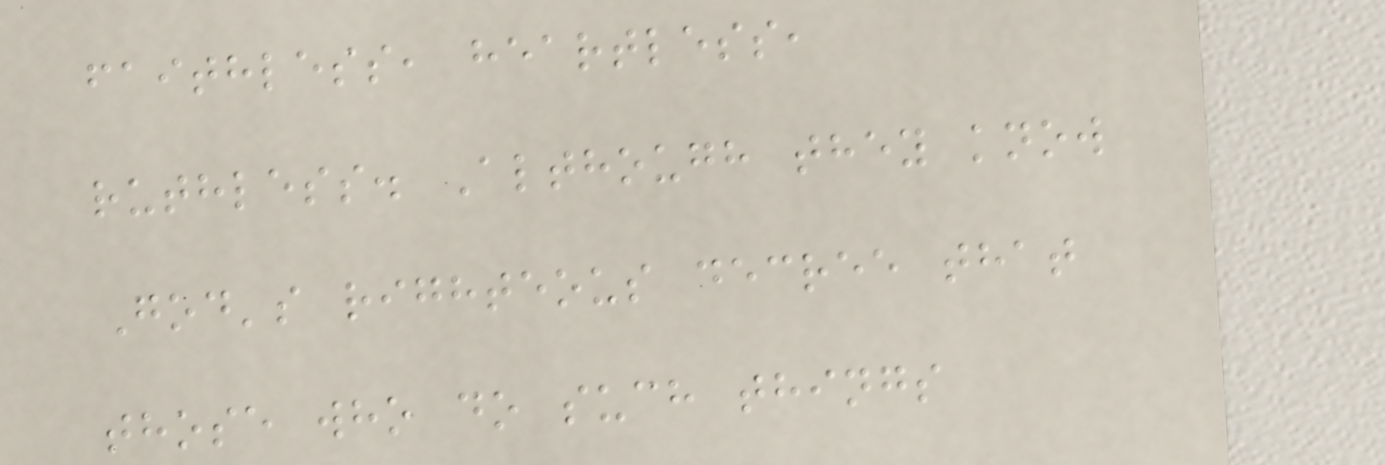faithless, heartless,
ruthless. Although they know
God's righteous decree that
those who do such things
